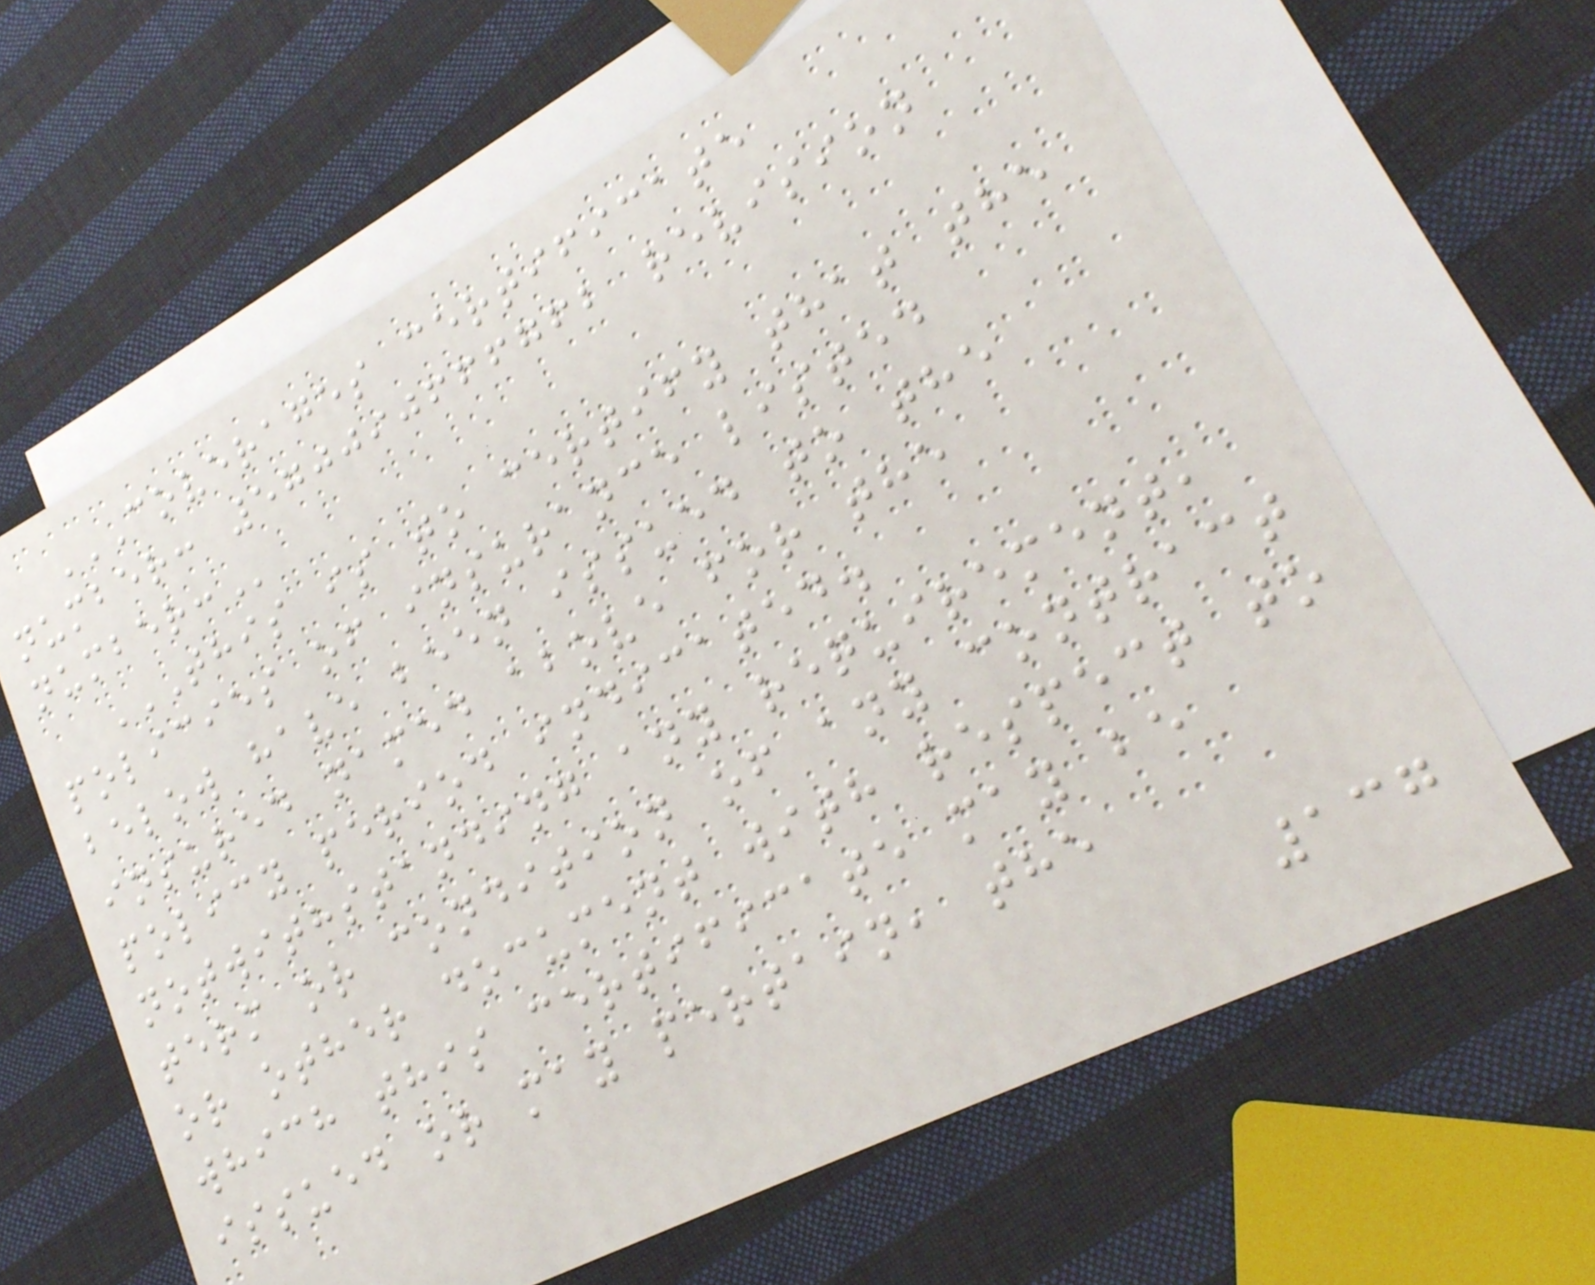COVERAGES CERTIFICATE
NUMBER: 570090666762 REVISION
NUMBER:
THIS IS TO CERTIFY THAT THE
POLICIES OF INSURANCE LISTED
BELOW HAVE BEEN ISSUED TO THE
INSURED NAMED ABOVE FOR THE
POLICY PERIOD INDICATED.
NOTWITHSTANDING ANY REQUIREMENT,
TERM OR CONDITION OF ANY CONTRACT
OR OTHER DOCUMENT WITH RESPECT TO
WHICH THIS CERTIFICATE MAY BE
ISSUED OR MAY PERTAIN, THE
137
